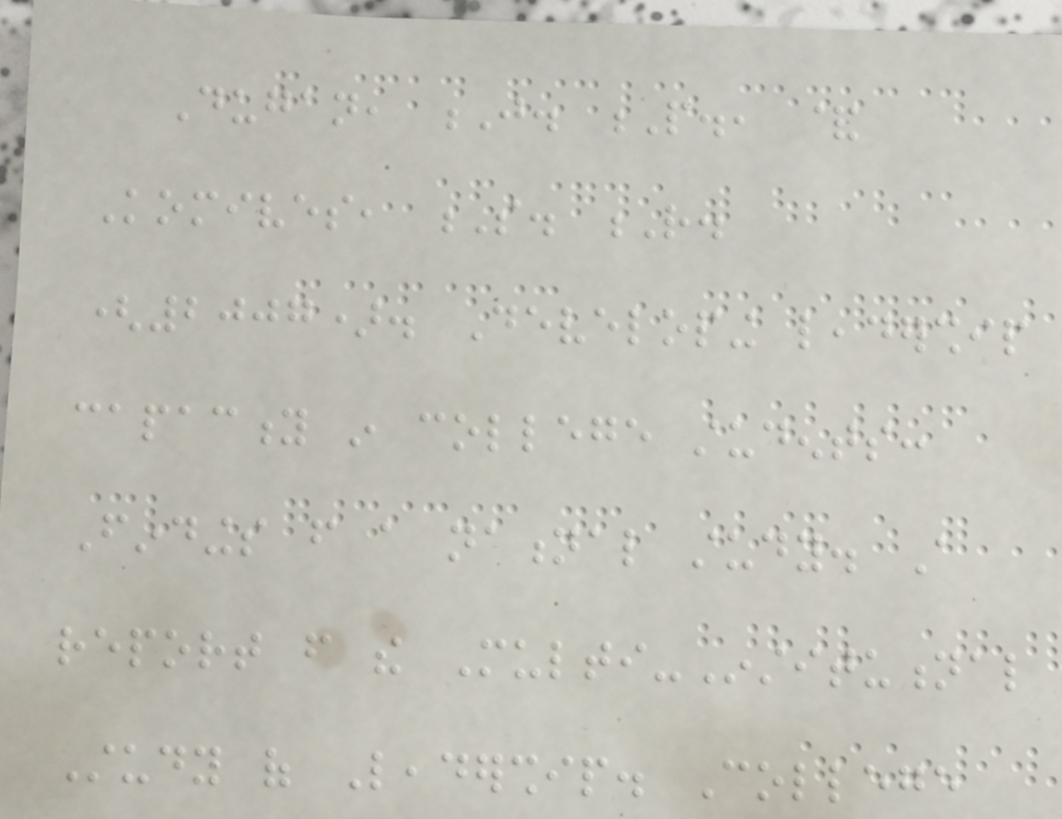Dugan, J. P., &
Komives, S. R.
(2007). Developing leadership
capacity in college students:
Findings from a national study. A
report from the Multi-Institutional
Study of Leadership. College
